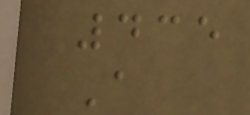435
A
